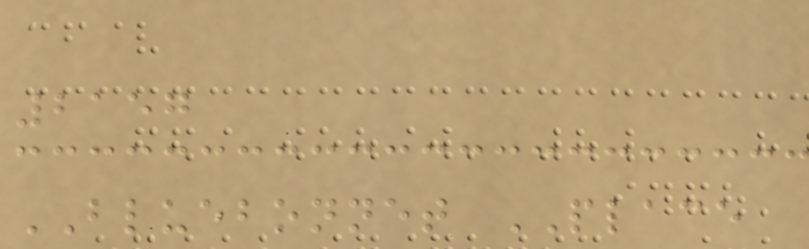2157
BLUEBONNET PLACE
